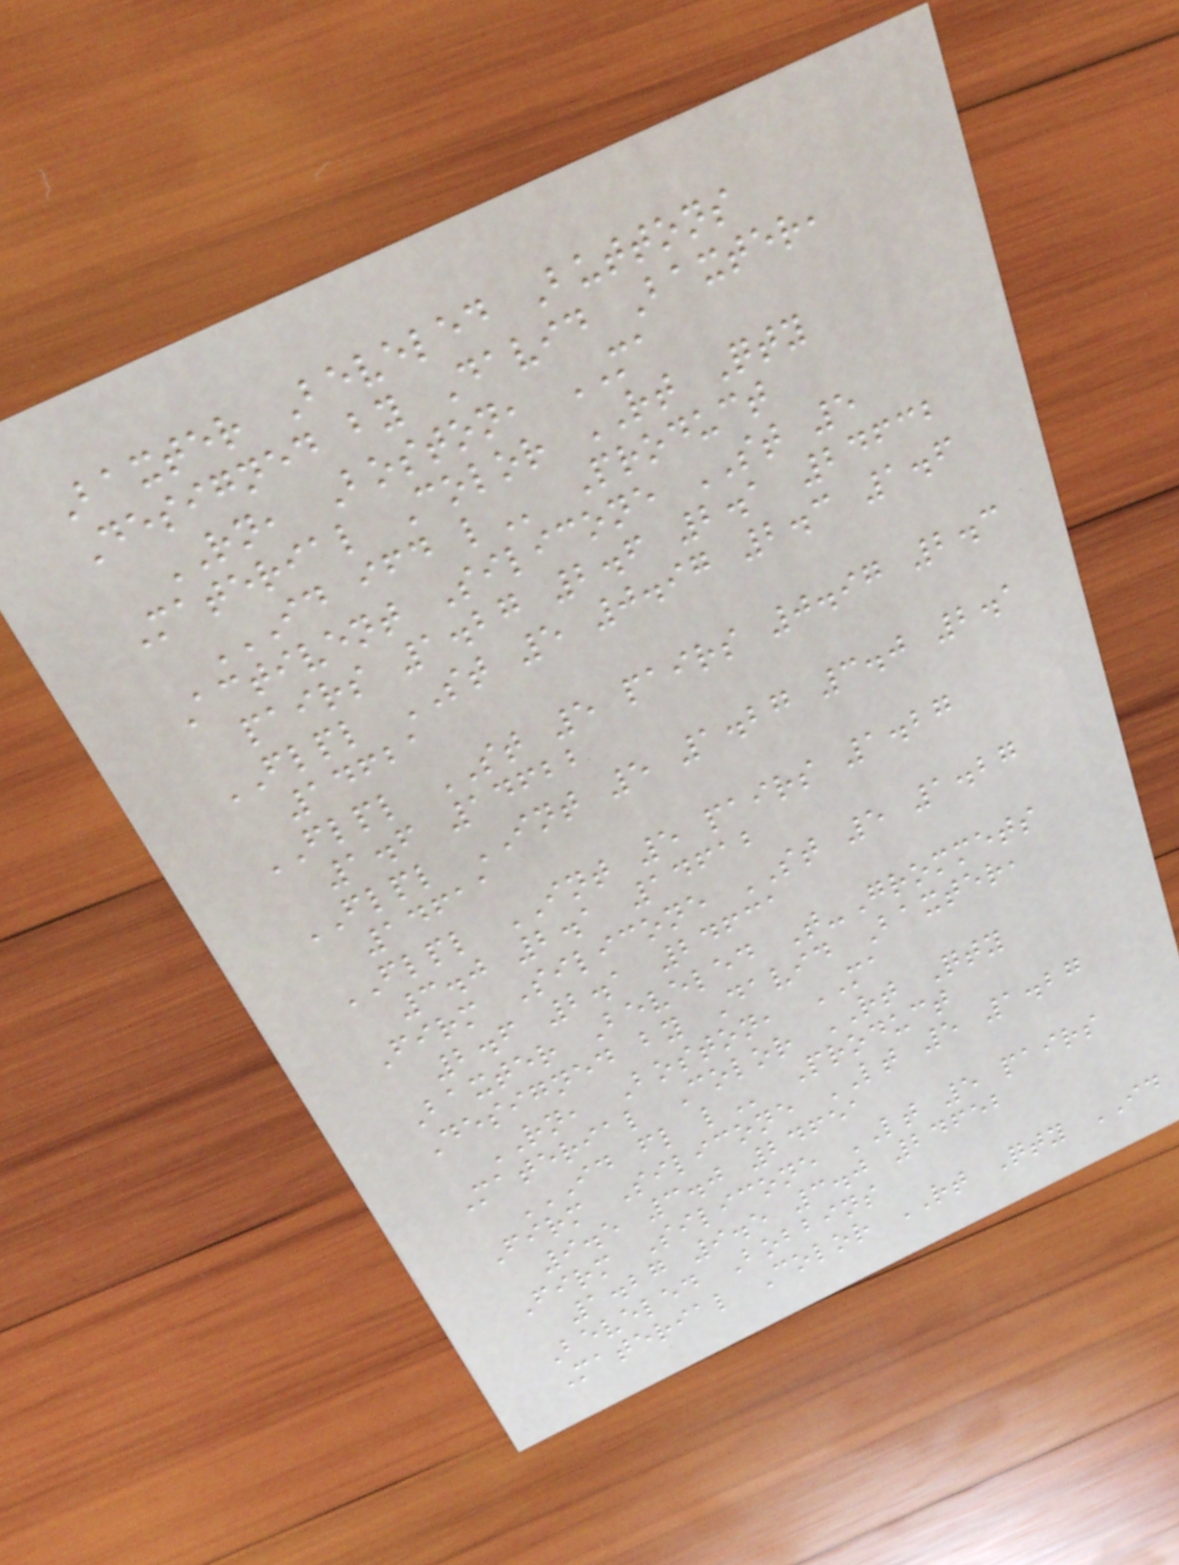Baxter Beveled Buttons
Designed by David Baxter,
RN, Boston, MA
Material Color RT Qty
ID IFD L Product
Activent Silicone ST 5
pairs 1.27 2.6 2.1 24632
FLPL ST 5 0.97 2.3 1.6
14621
FLPL ST 5 pairs 0.97 2.3
1.6 14622
FLPL INT 5 1.27 3.0 2.1
14611
FLPL INT 5 pairs 1.27
3.0 2.1 14612
Firm Silicone ST 5 1.27
2.6 2.1 24631
Baxter Beveled T-Grommets
Designed by David Baxter,
RN, Boston, MA
Material Color RT Qty
ID FL L Product
Firm Silicone LT 5 1.27
9.5 3.0 24651
Firm Silicone LT 5 pairs
1.27 9.5 3.0 24652
Beveled Bobbins
Material Color RT Qty ID
